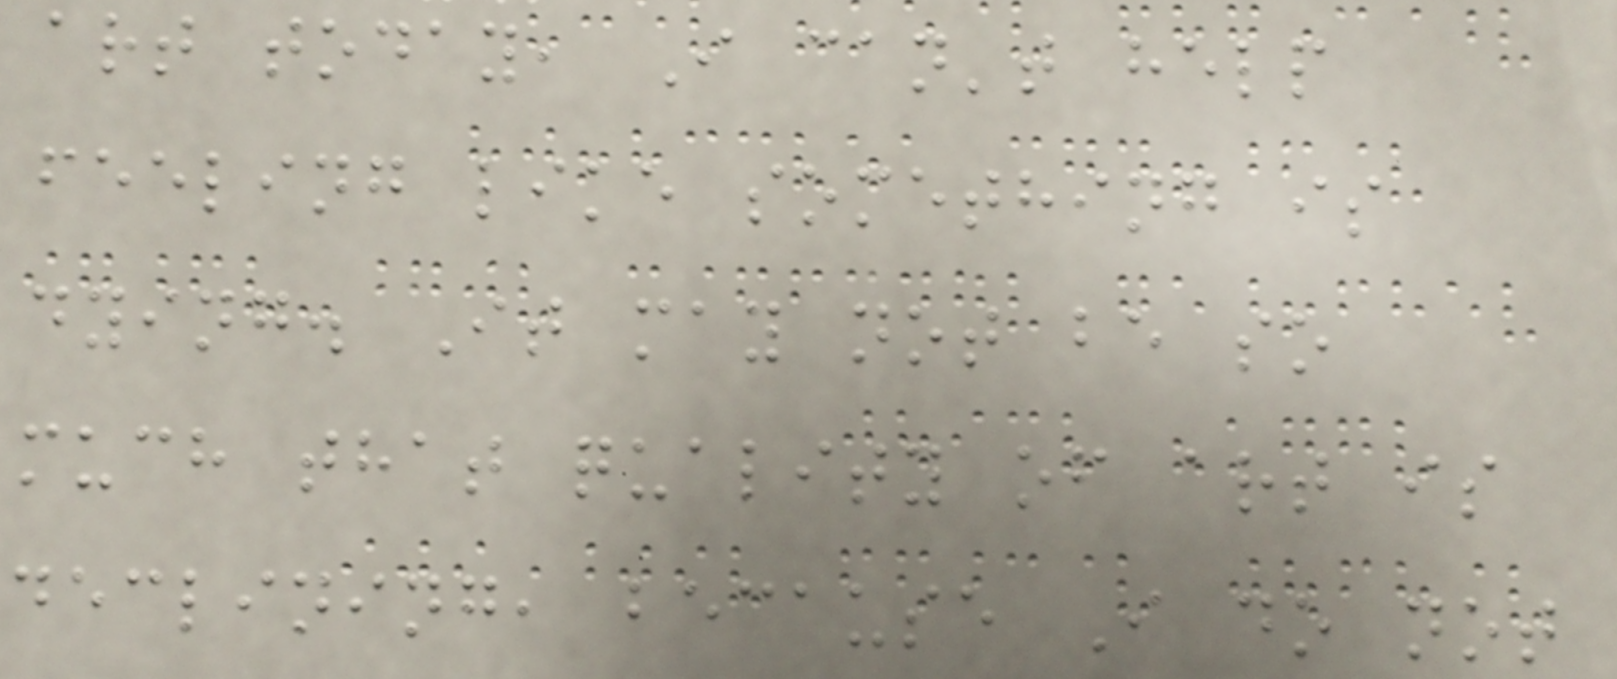art today, I can't help
feeling like something is
dying. It may not be so
much that quality of art is
declining, because I do not
